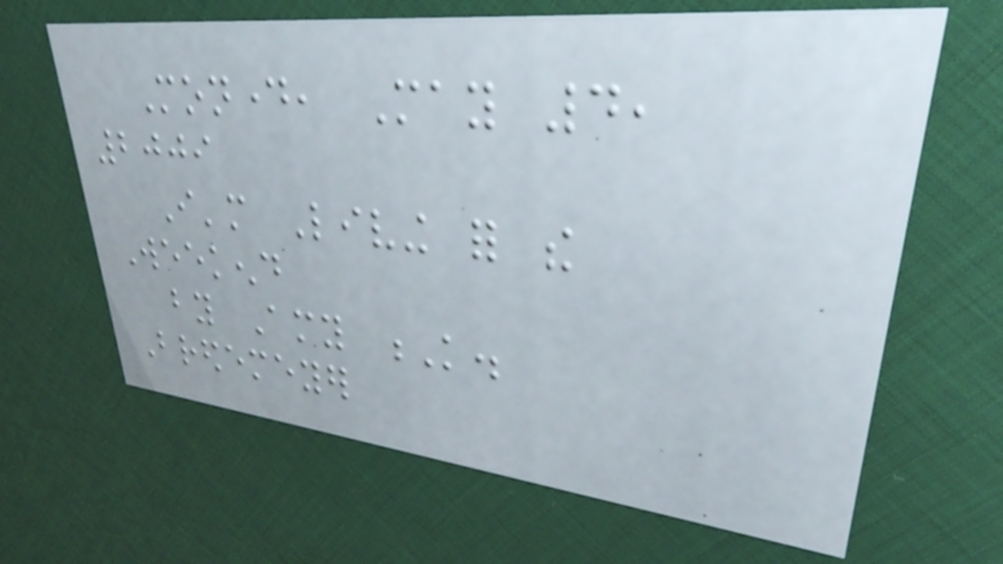Monday, May 4,
2009
I'm Living for the
Weekend
by Amy K.
Bredemeyer
